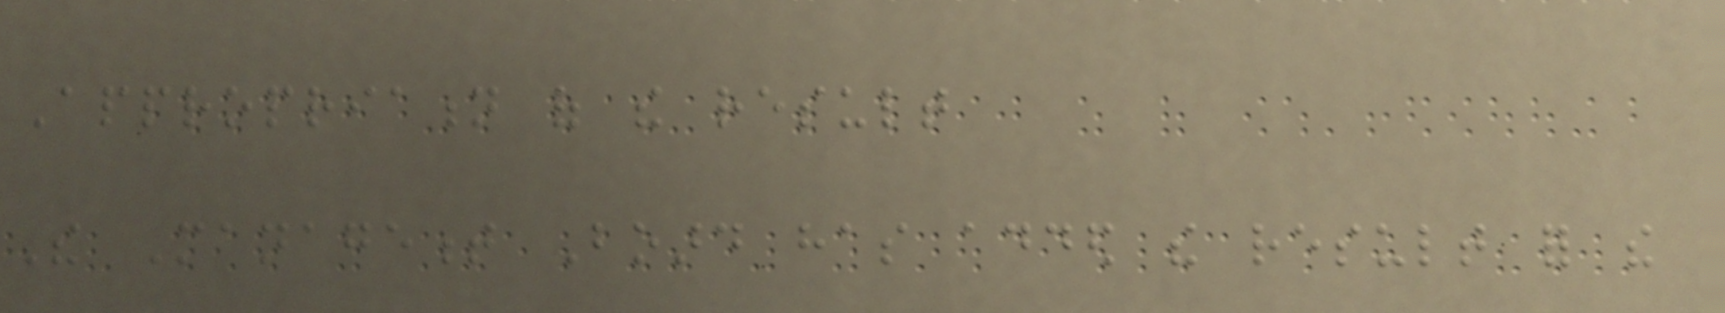Appropriation of the result
The Management Board has added the result for the
